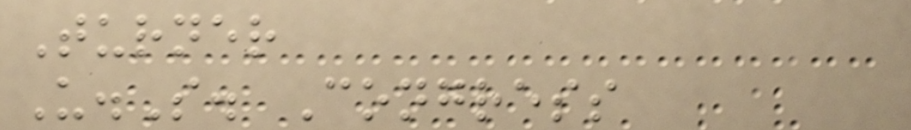Turner
U.S. Congress
